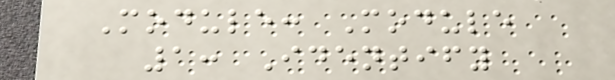Module: Module
1: Identify
